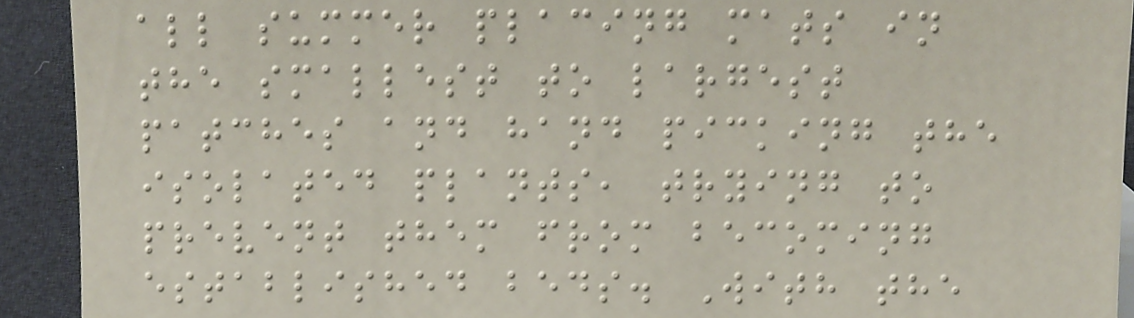all summer placing mats in
the smallest to largest
patches and hand picking the
isolated plants, trying to
prevent them from becoming
established beds. With the
